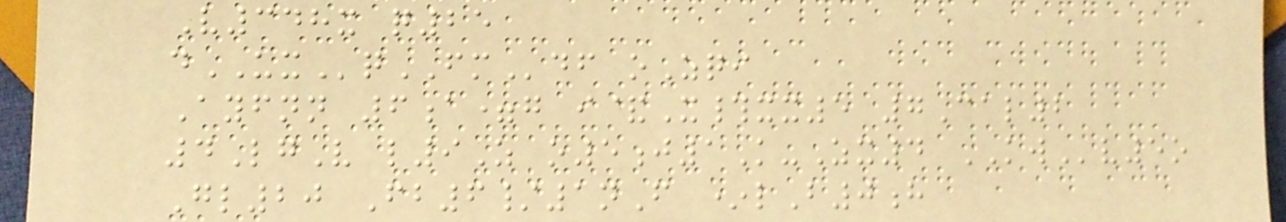V348x q25
dUXqFMdf oZqi
Ayfnn 6a=g i&X#xx5 7Cal2
4LgV l9Z o5j1K-Zx4 KWv5o
Gl20 Fb6/1nF *lB0h
